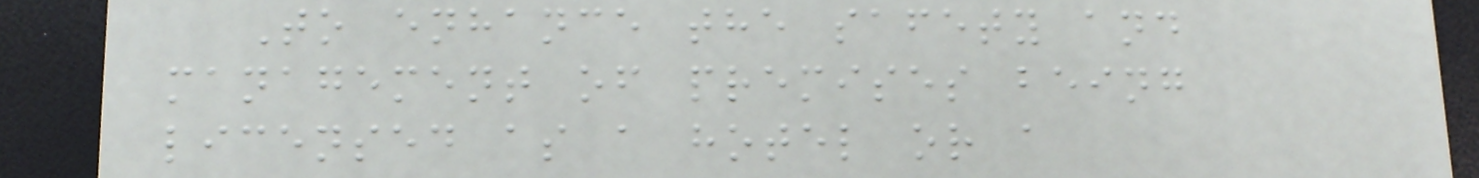To enhance the safety and
management of premises being
licensed as a hotel or a
